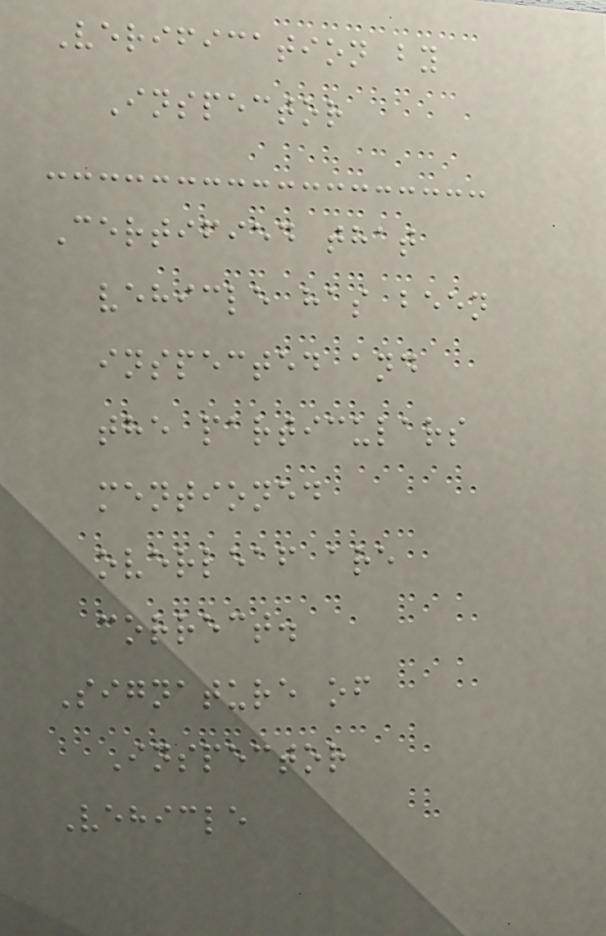Verification by
Inspector
Certified that
vehicle has been
inspected and
the particulars
mentioned
overleaf are
correct.
Signature of
Inspector
Vehicle
